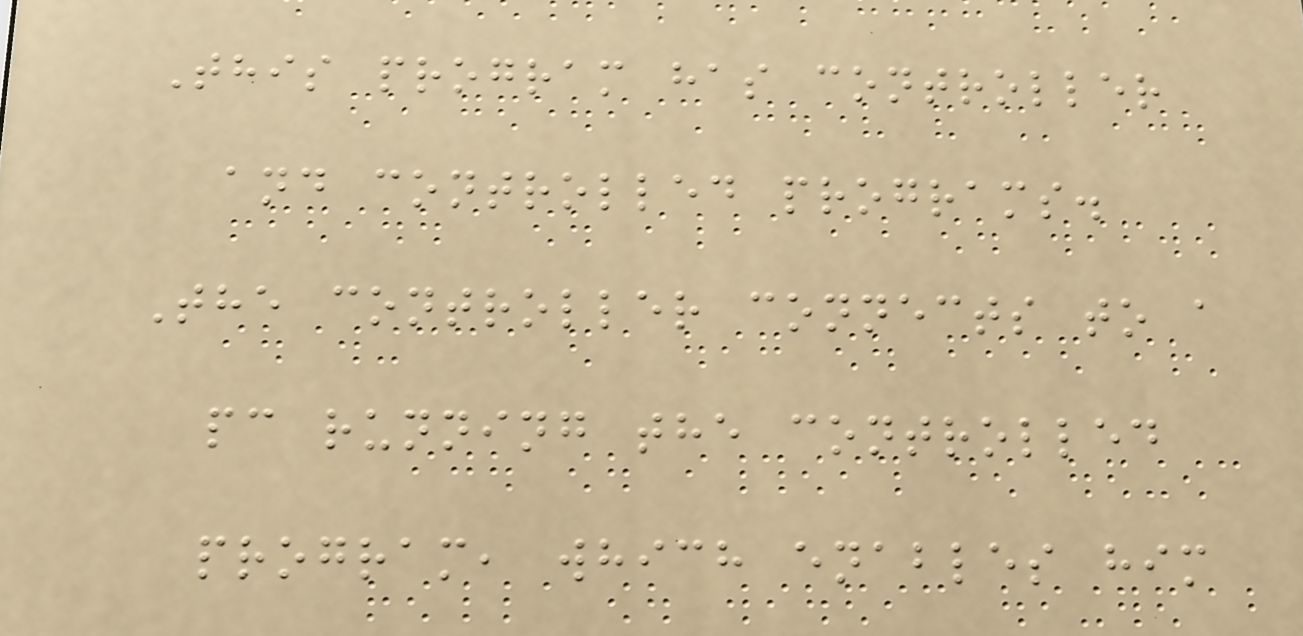This program has controller
and controlled programs.
The controller connects to a
pc running the controlled
program, which enables him
